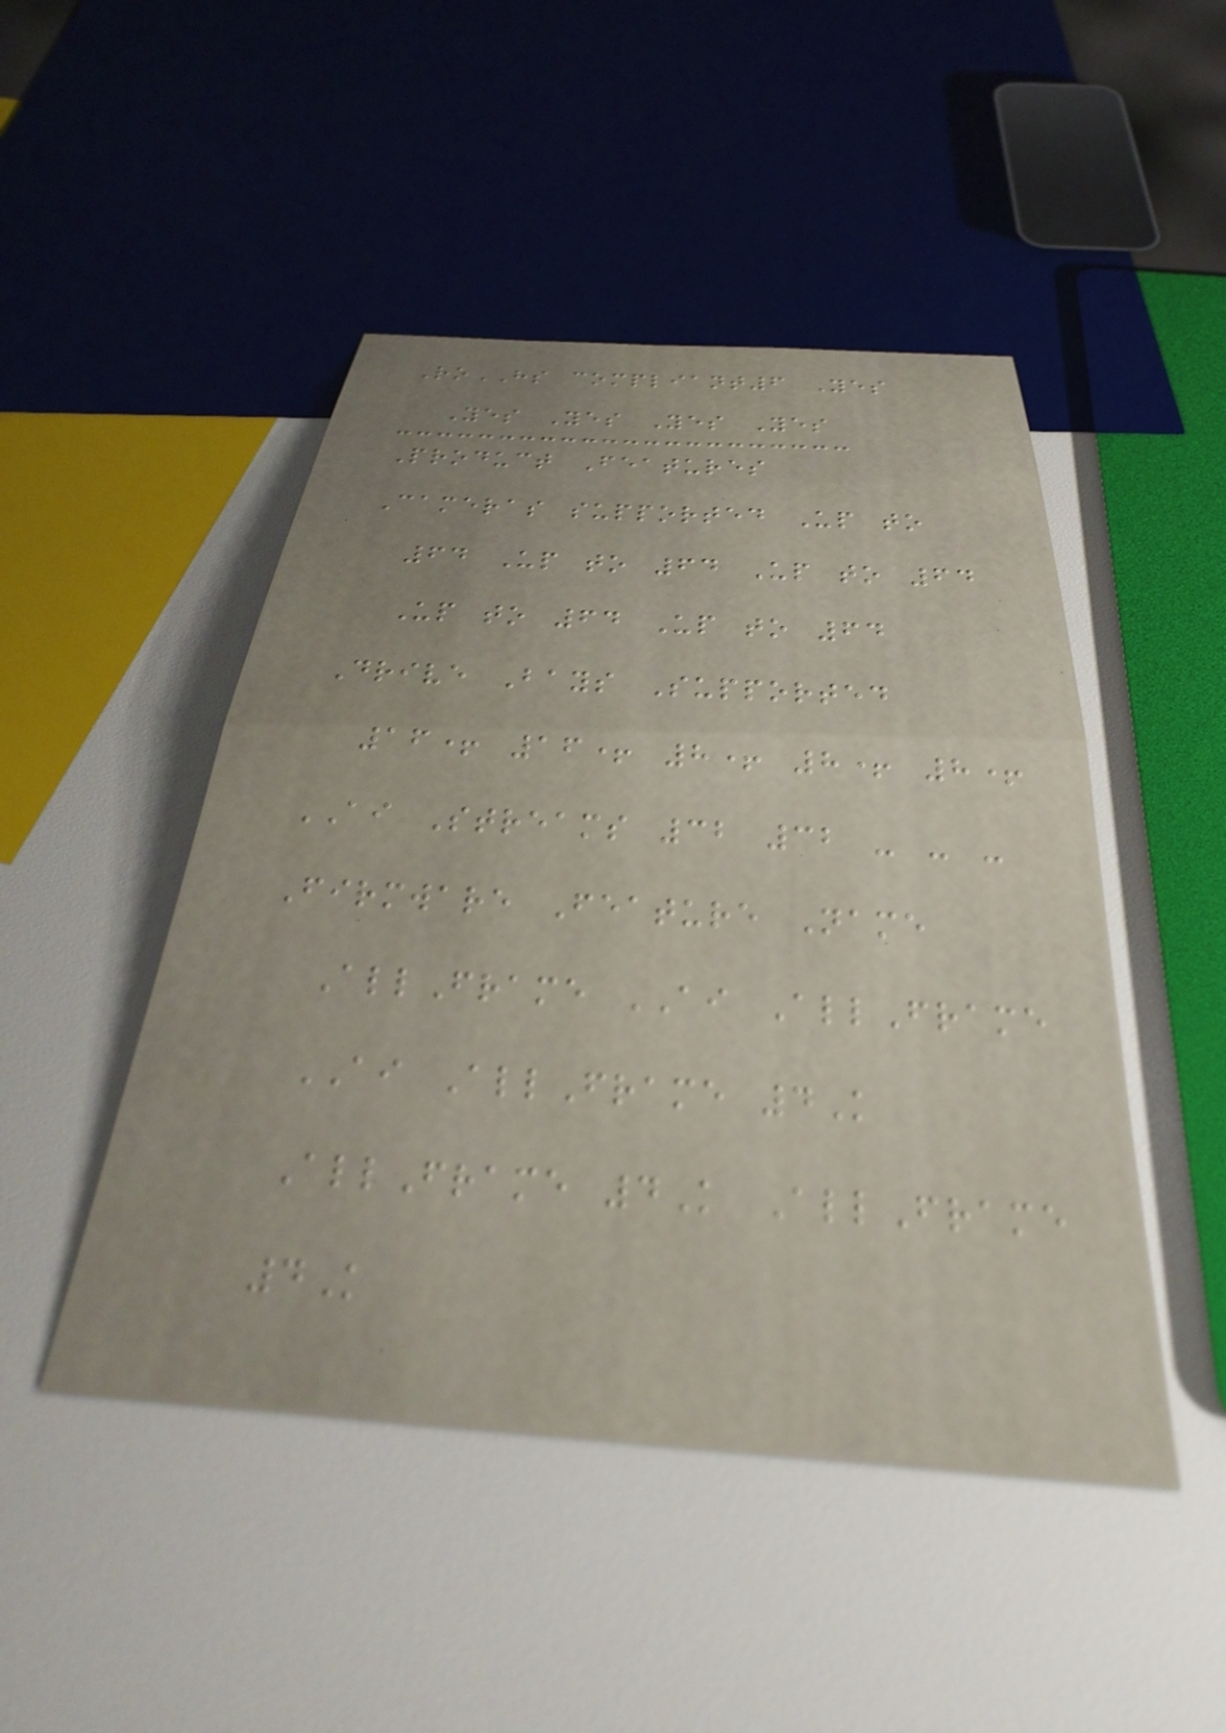RoHS compliant6 Yes
Yes Yes Yes Yes
Product Features
Cameras supported Up to
64 Up to 64 Up to 64
Up to 64 Up to 64
Drive Bays Supported
16+ 16+ 8+ 8+ 8+
AI Streams 32 32 - - -
Firmware Feature Name
AllFrame AI AllFrame
AI AllFrame 4K
AllFrame 4K AllFrame
4K
